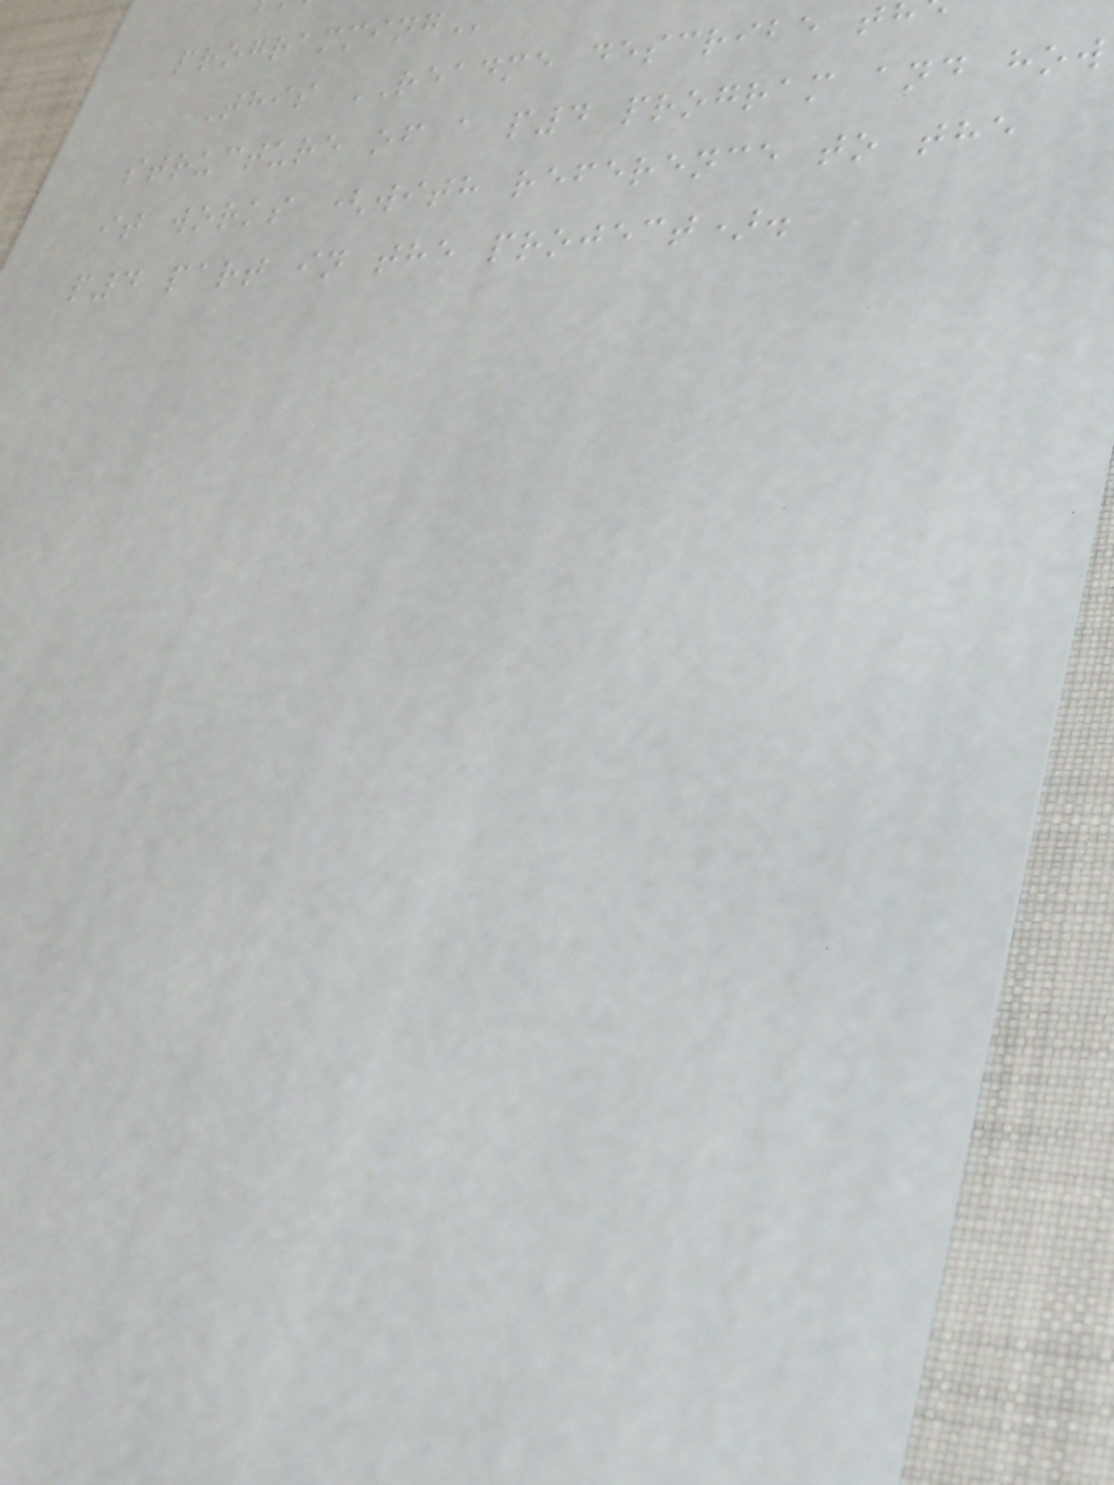This README describe t
structure of a p4 program and how
it works (with reference to the
p4 part in the project).
